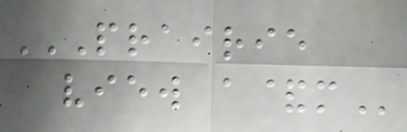PRAIRIE
VIEW A&M
